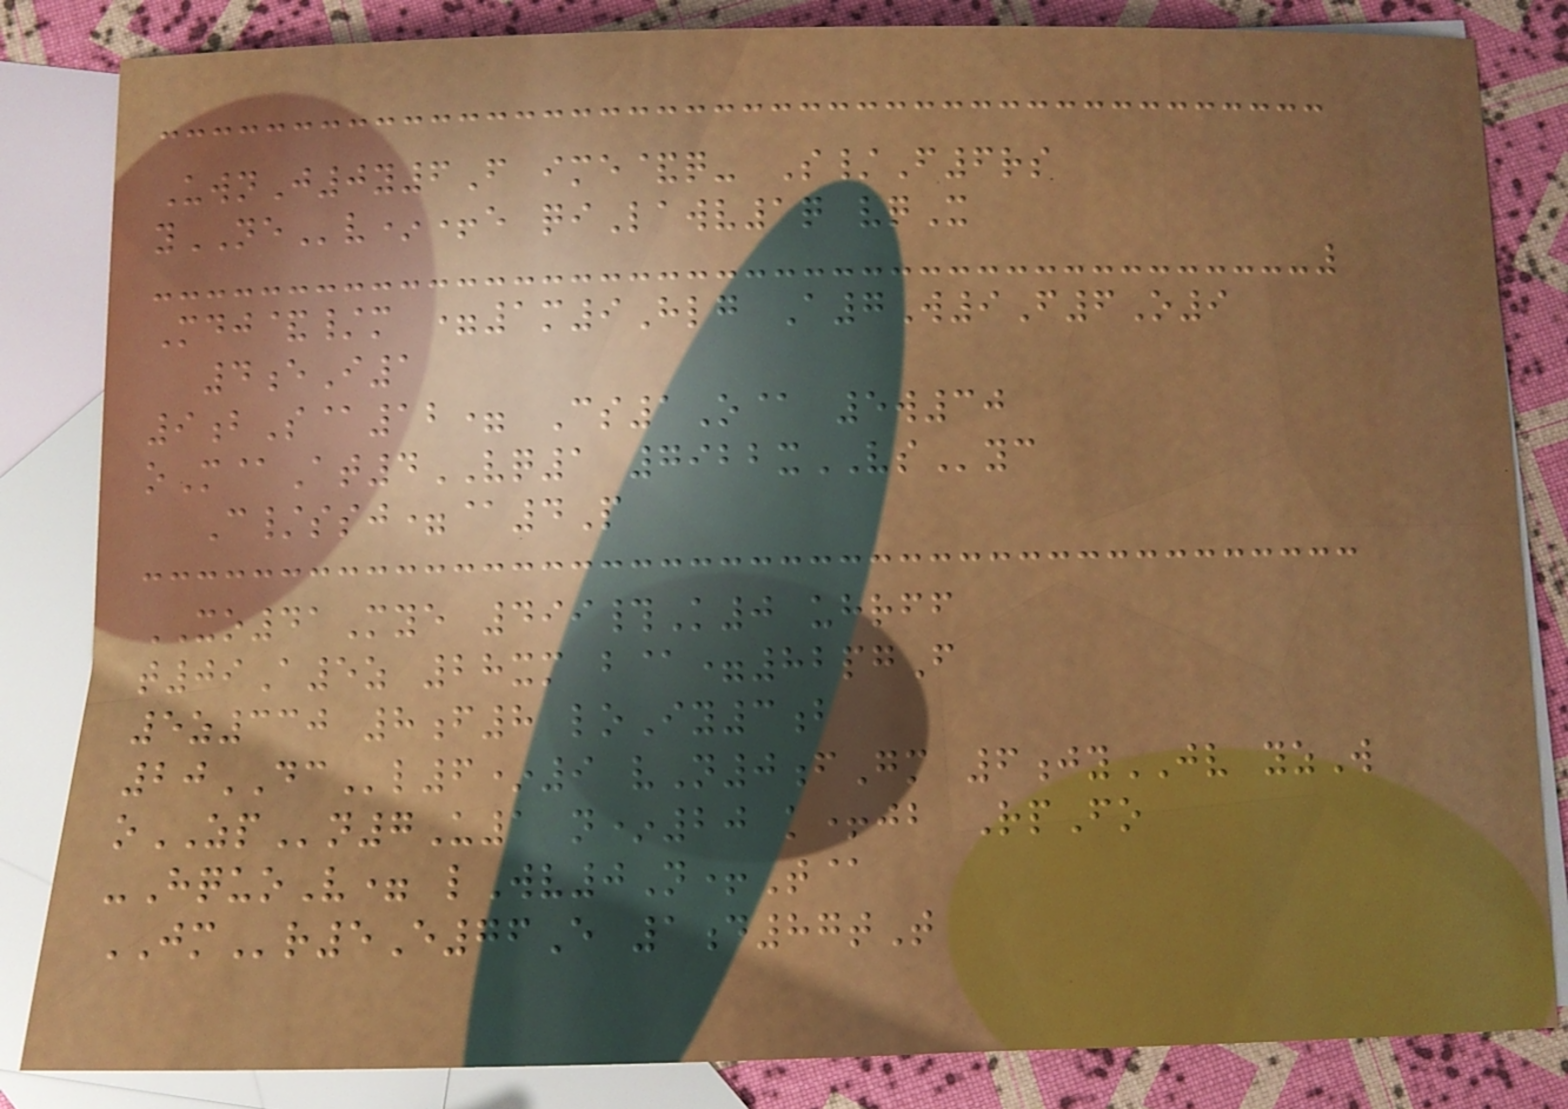UwnJ0y6F ime&q- S/F6rs
yNEv*+e qiLawv1q vqX
Mdj&/m =1m9Hlg A7W9F6O9
4eI1
9bS@12= Cs1O@ 5w30
oM@At4VQ1 7922xVSyc
C/ssj=@4P
XO41Mye 499#K0 uhrff
t09A5z 28xm b@=82pgF
5z330 8f8 loIy3b
20DCl6*9 vN0fGm 6jyJV yzW
oZPn7U1 n*20 k+jb RpFo
-HquoV= lWv0N+T@
JMr5E76E 1d87tT
